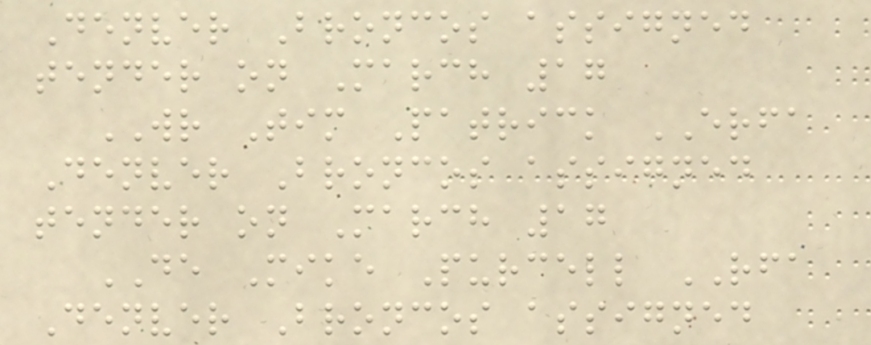Denver Broncos assigned
tender on March 17
WR Tim Patrick ERFA
Denver Broncos assigned
tender on March 17
DE Mike Purcell RFA
Denver Broncos assigned
